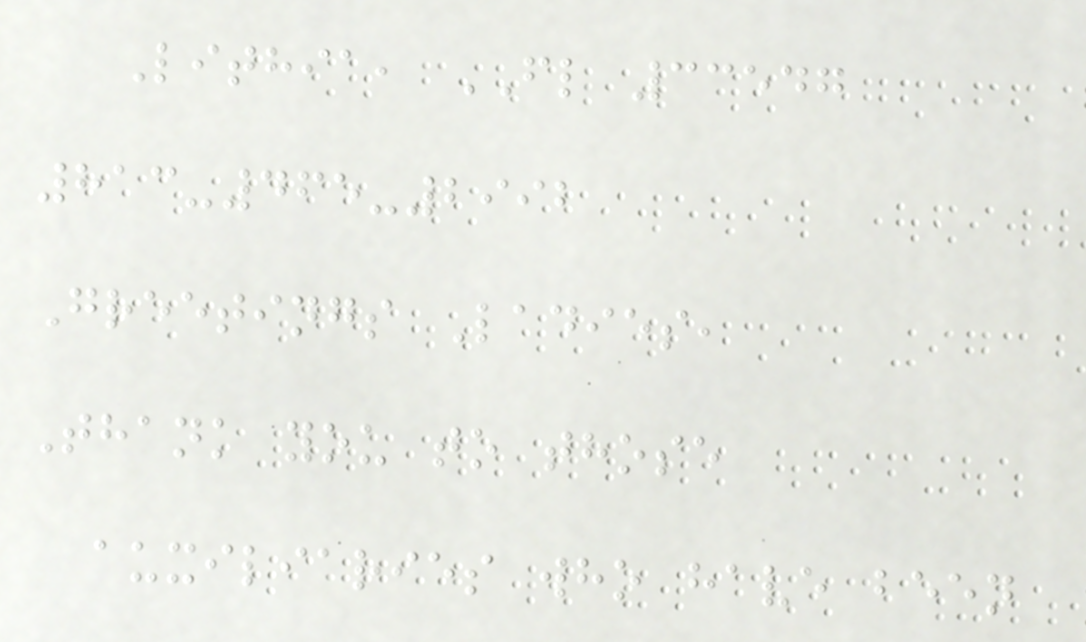Lithia, FL 33547
813-465-2992
Greetings Ladies,
Thank you to those
auxiliaries who have been
